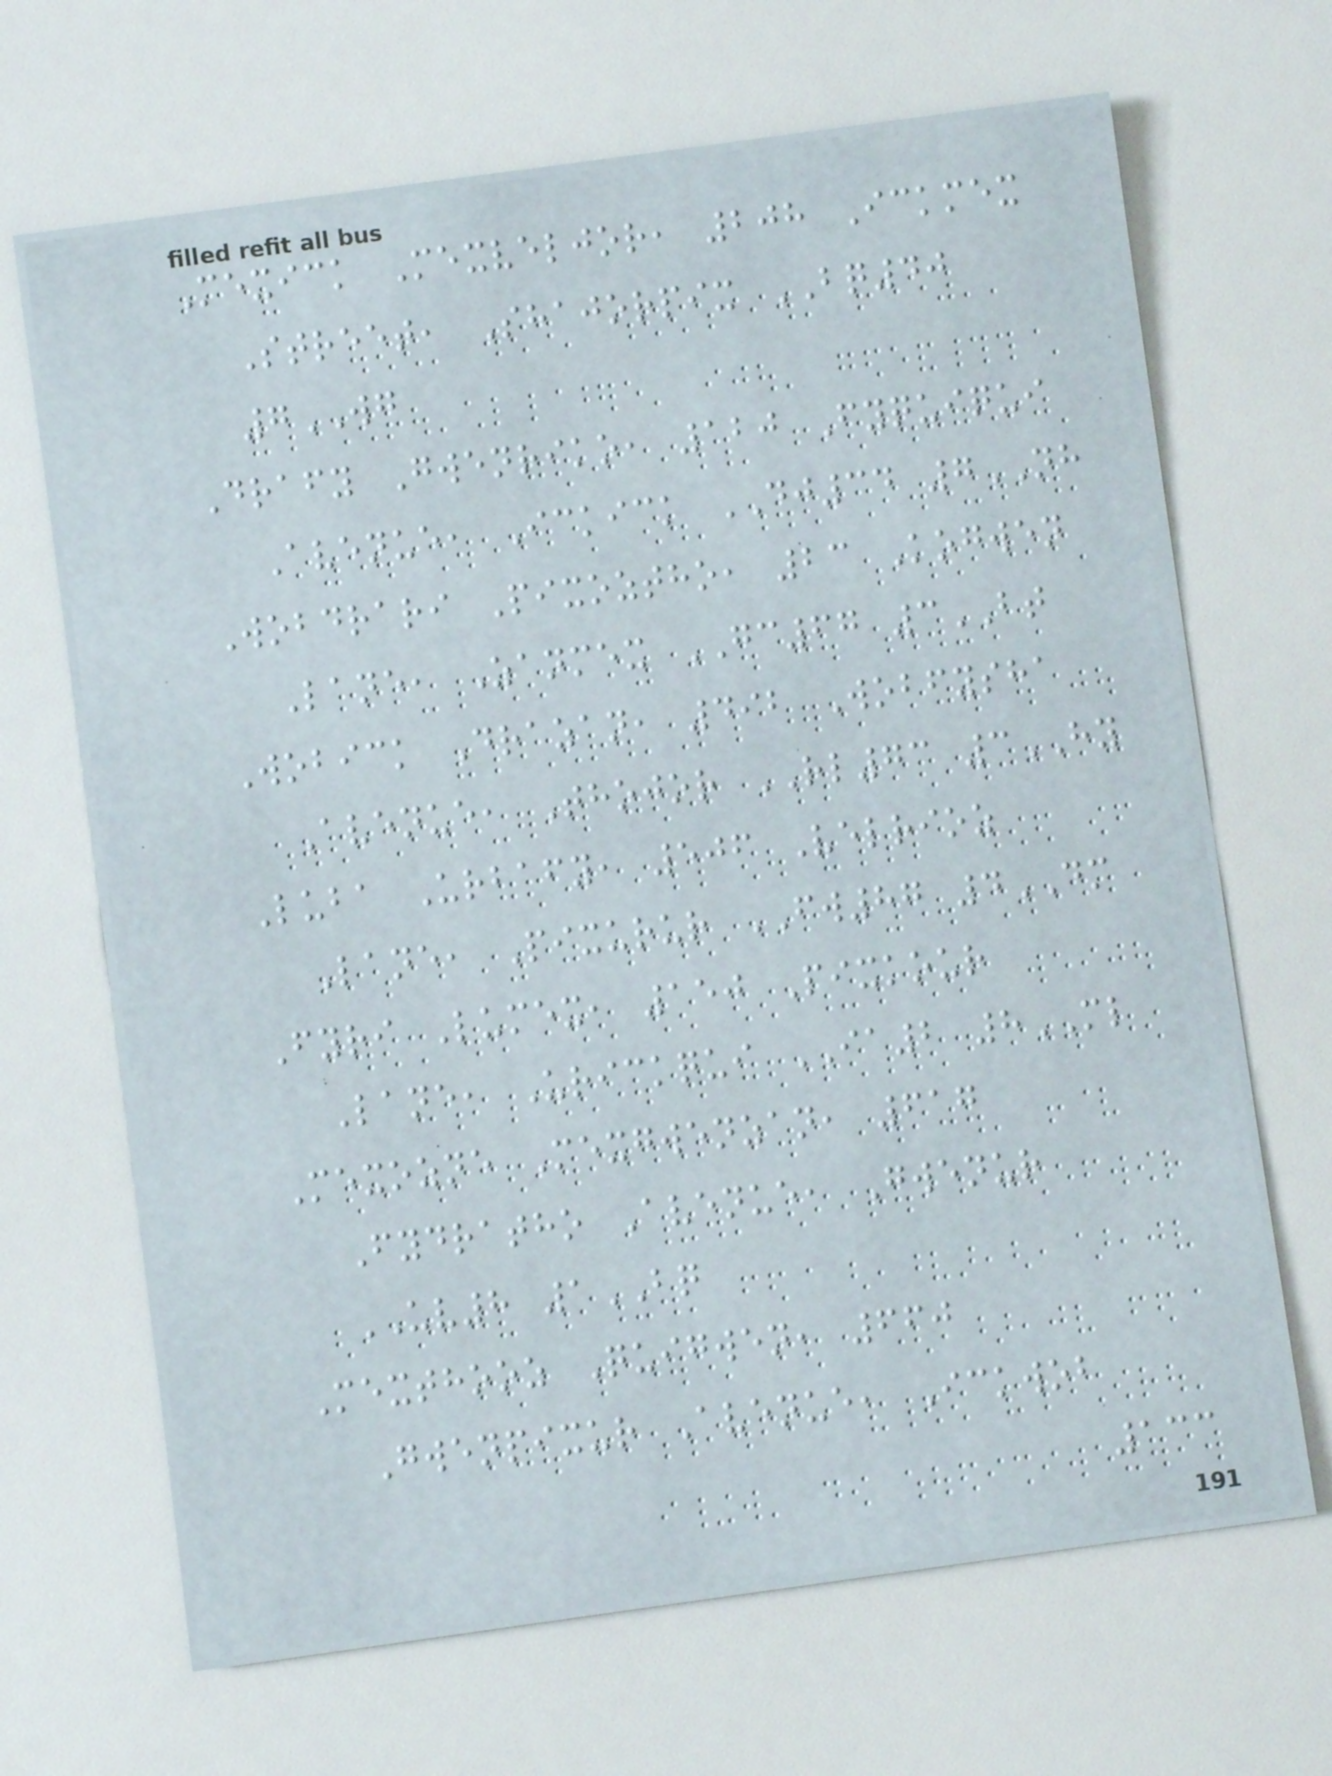Mexick Mexveljor, 208 Ickmex
Street, Shajorpix BQ40
7WG
Drafy Gwenriko, 120 Fyquiqui
Avenue, Ickick DJ34 7NH
Wobdrari Pixoztho, 23 Kogwen
Lane, Zanmex GC67 3BT
Wobick Drazan, 492 Wobfysha
Avenue, Thojor RL73 3HY
Luba Urbafy, 506 Velrioz
Lane, Pixurur FW87 4DM
Fyri Lumex, 150 Pixkour
Lane, Urickqui IA2 8ML
Mexozne Mexgwenzan, 617
Fydratho Avenue, Gwenur
UV8 1BQ
Mexthooz Quigwen, 660
Gwenpixur Avenue, Ickwob
133
